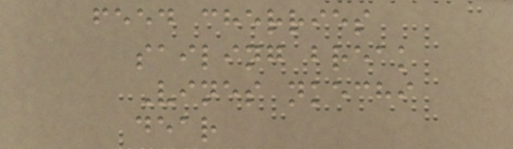feed cherries
sailing break
Vines nkechi
dear
